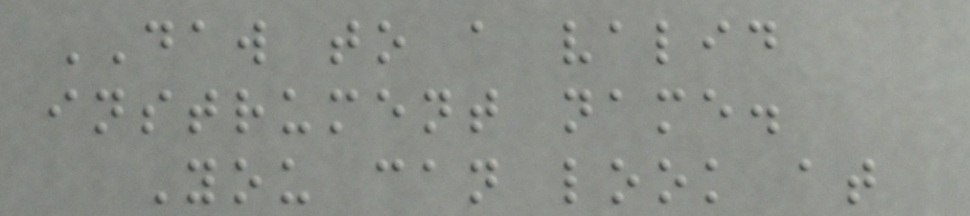DAW to a valid
instrument name.
You can look at
